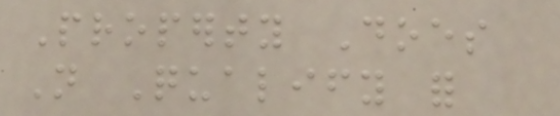Property Does
Not Qualify for
